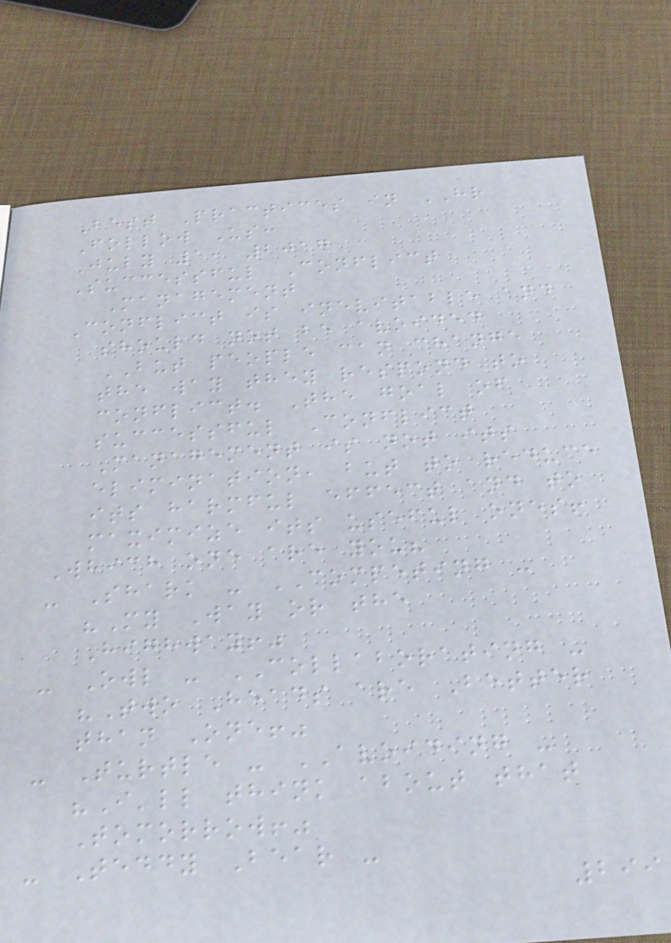Best Practices in HR
Follow Us:
July 1, 2017
Successful Conflict
Management
Conflict is inevitable and
should not be avoided
BUT people can change
the way they respond to
conflict. The goal of
successful Conflict
Management is not its
elimination, but to reduce
its harmful effect and to
maximize its useful ones!
Which one are you?
- Shark - COMPETING -
"My Way or the
Highway!"
- Owl - COLLABORATING -
"Two Heads are Better
than One!"
- Turtle - AVOIDING -
"I'll think about that
Tomorrow!"
- Teddy Bear -
299
